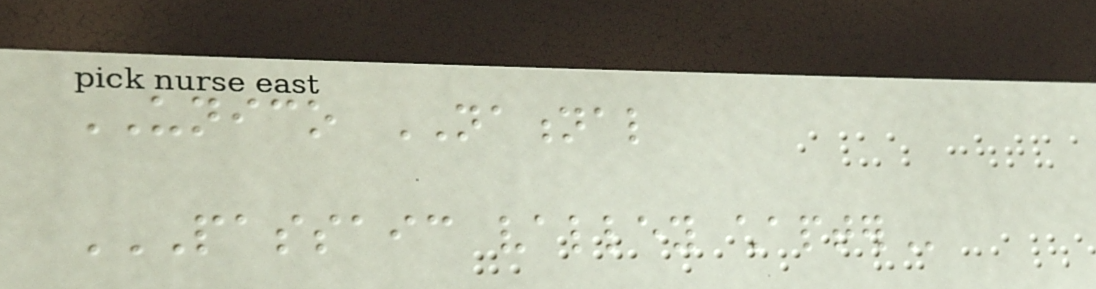UNICO NATIONAL
PASSAIC VALLEY CHAPTER
